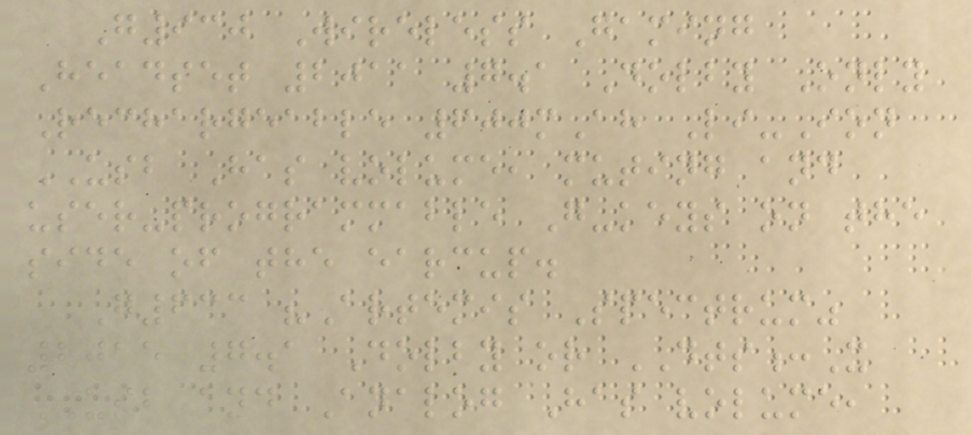G930 Wireless Gaming
Headset 2011 7.1 Dolby Only
Rechargeable 600mAh Li-Ion
USB Has volume, muting and
user-programmable G-keys on the
side of the earcup.
G633 "Artemis Spectrum"
2015 7.1 Dolby or DTS:X
USB and Analog Has volume,
